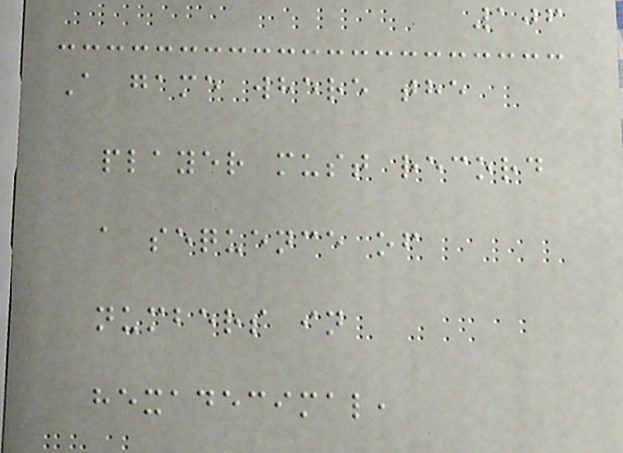106
A game where the
player must record
a sequence of
numbers in
hexadecimal,
